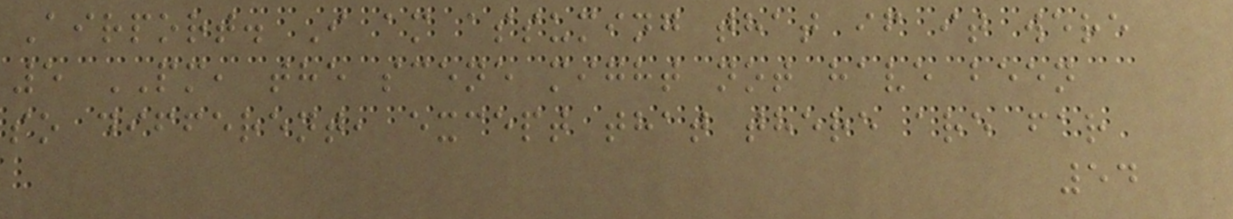Airport. I am assuming that if it were
5 PM, the scene might not have been
so different, except that there are far
54
